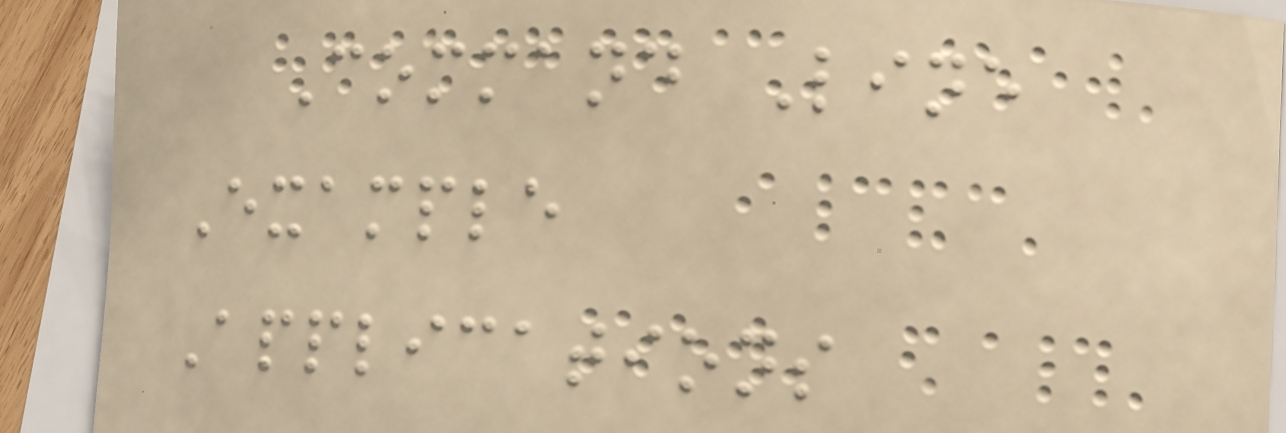Command Line
Example
Applications
